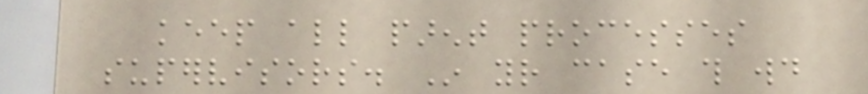keep all parent processes
supervisors. In your case this would
